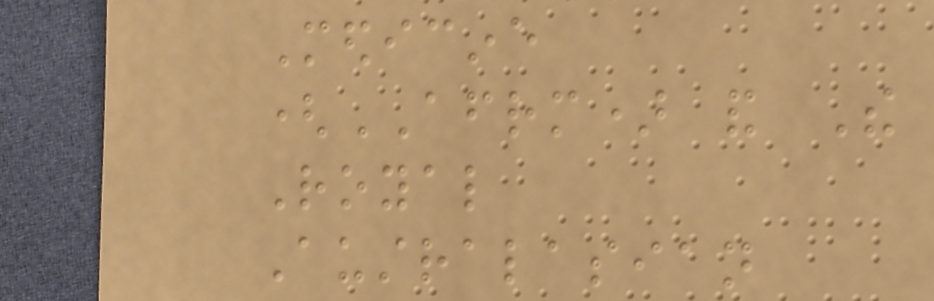Medicine
(AFRM) and The
Royal
Australasian
